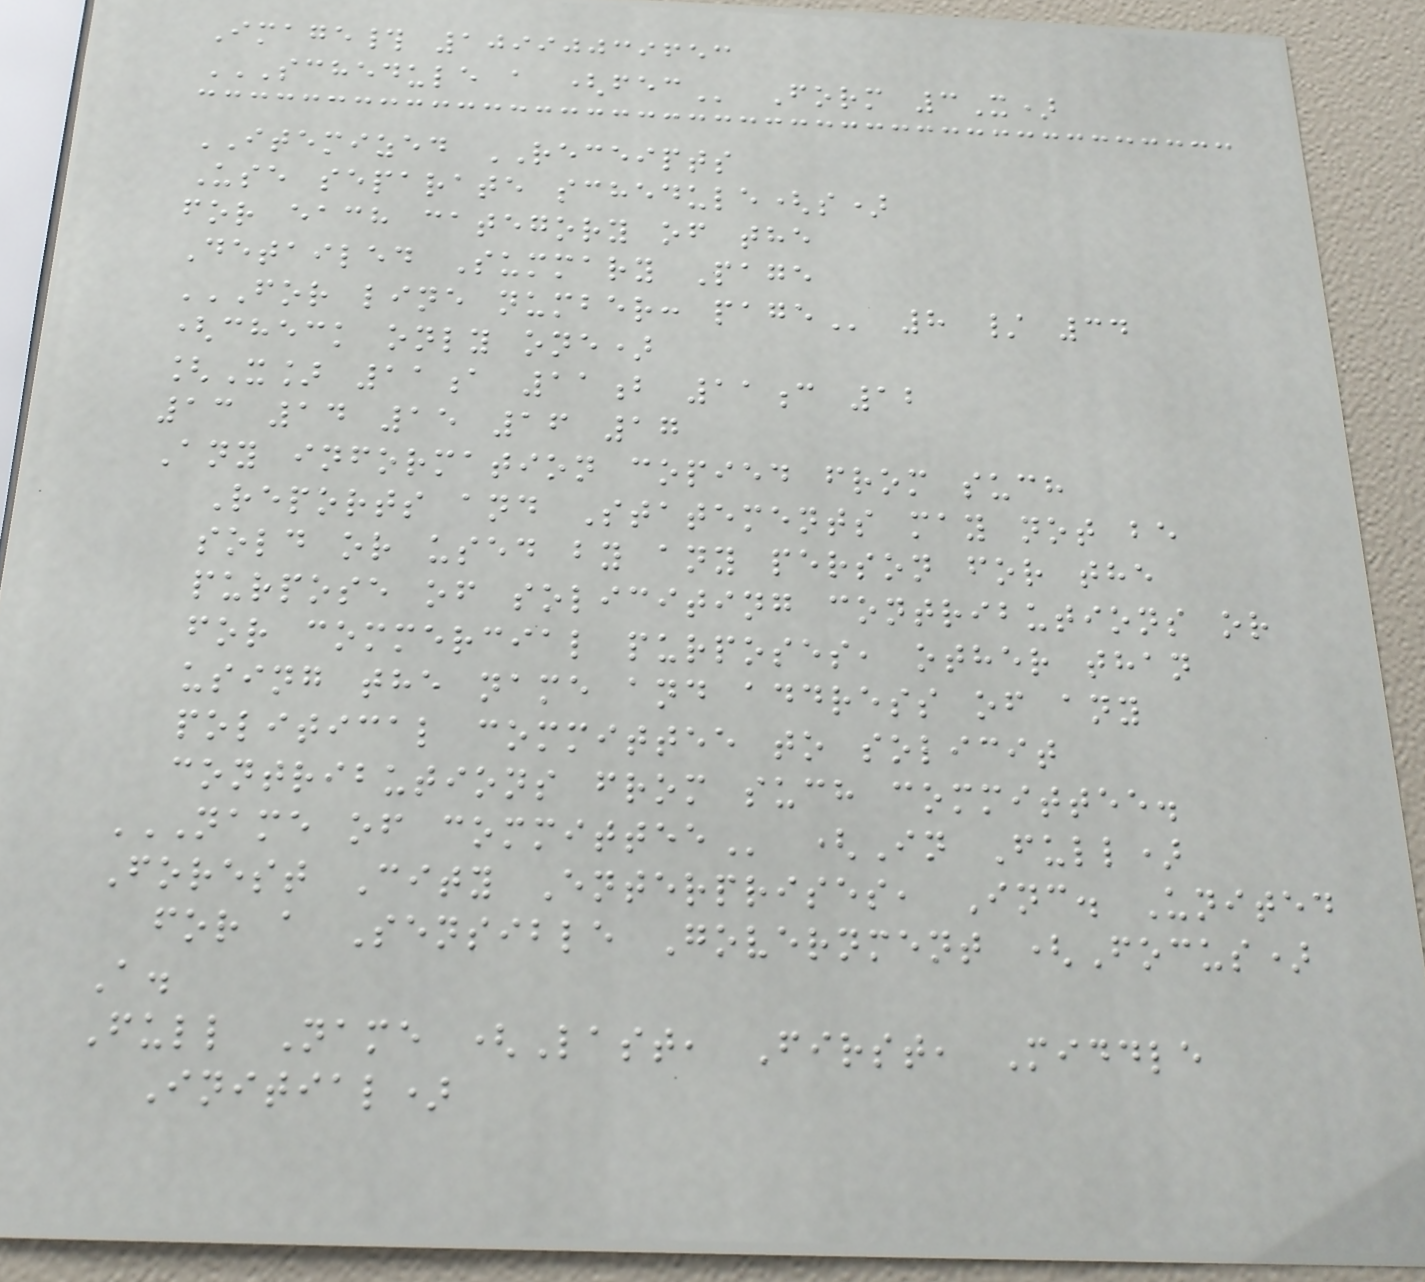Image# 10990039653
SCHEDULE A (FEC Form 3X)
ITEMIZED RECEIPTS
Use separate schedule(s)
for each category of the
Detailed Summary Page
FOR LINE NUMBER: PAGE 8 / 34
(check only one)
[X] 11a 11b 11c 12
13 14 15 16 17
Any information copied from such
Reports and Statements may not be
sold or used by any person for the
purpose of soliciting contributions or
for commercial purposes, other than
using the name and address of any
political committee to solicit
contributions from such committee.
NAME OF COMMITTEE (In Full)
Forest City Enterprises, Inc. United
for a Sensible Government (Focus)
A.
Full Name (Last, First, Middle
Initial)
